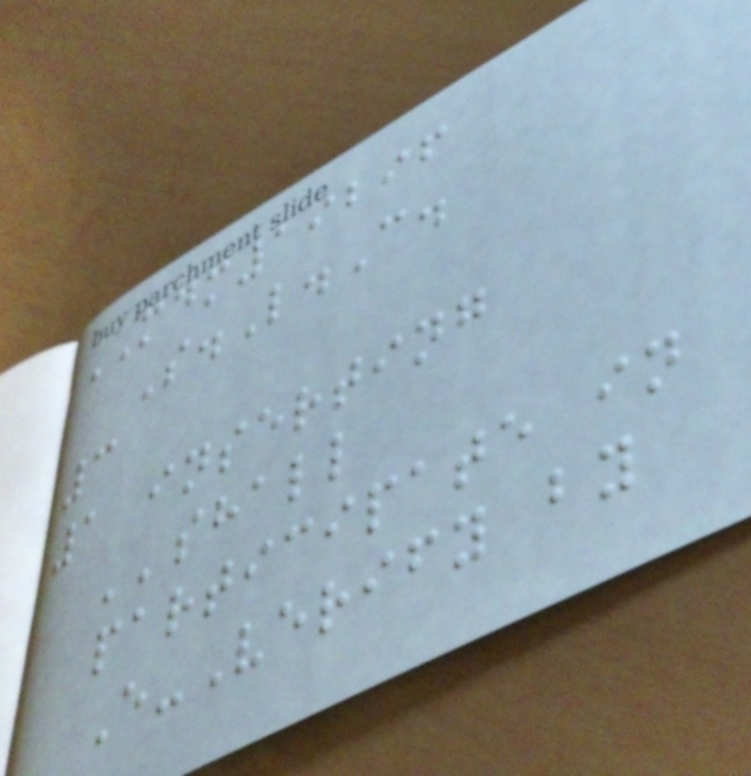MDM19296
S.L.C.
3
1 inserting
''shall
participate in
E-Verify by
